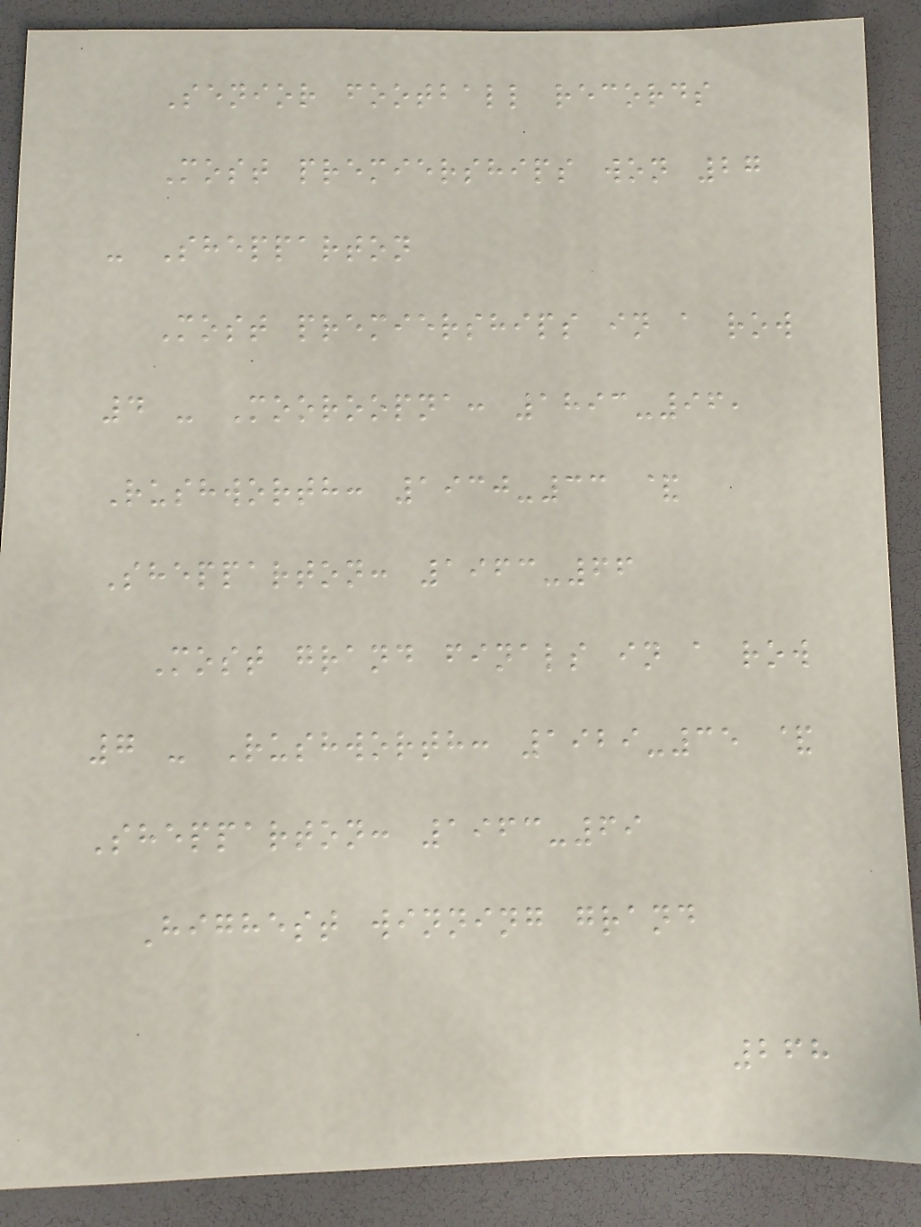Senior football records
Most premierships won 27
- Shepparton
Most premierships in a row
4 - Mooroopna: 1893-96,
Rushworth: 1930-33 &
Shepparton: 1963-66
Most grand finals in a row
7 - Rushworth: 1929-35 &
Shepparton: 1963-69
Highest winning grand
268
